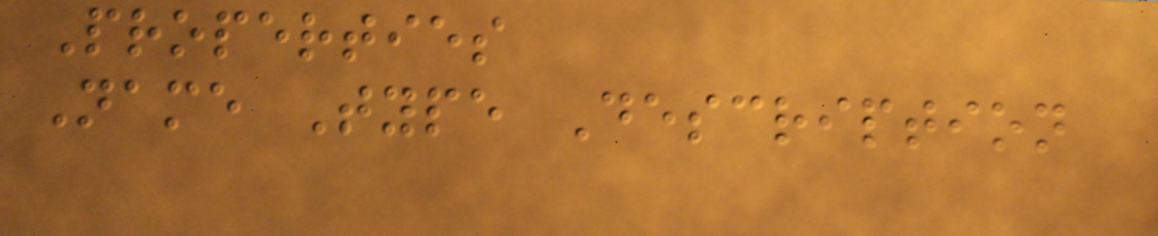Properties
Name Type Description
